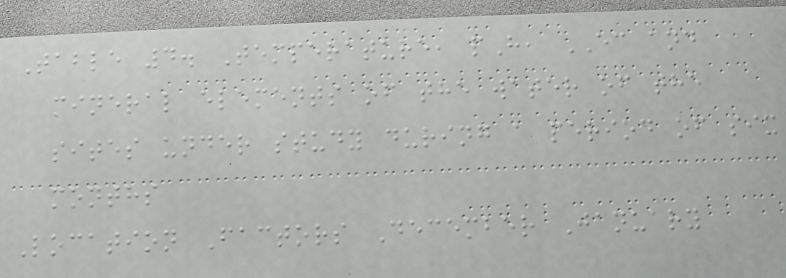Table 4. Temperature, pH, EC and
mineral elements of the water of the
sites under study during a period of six
months
Location Factors December January
